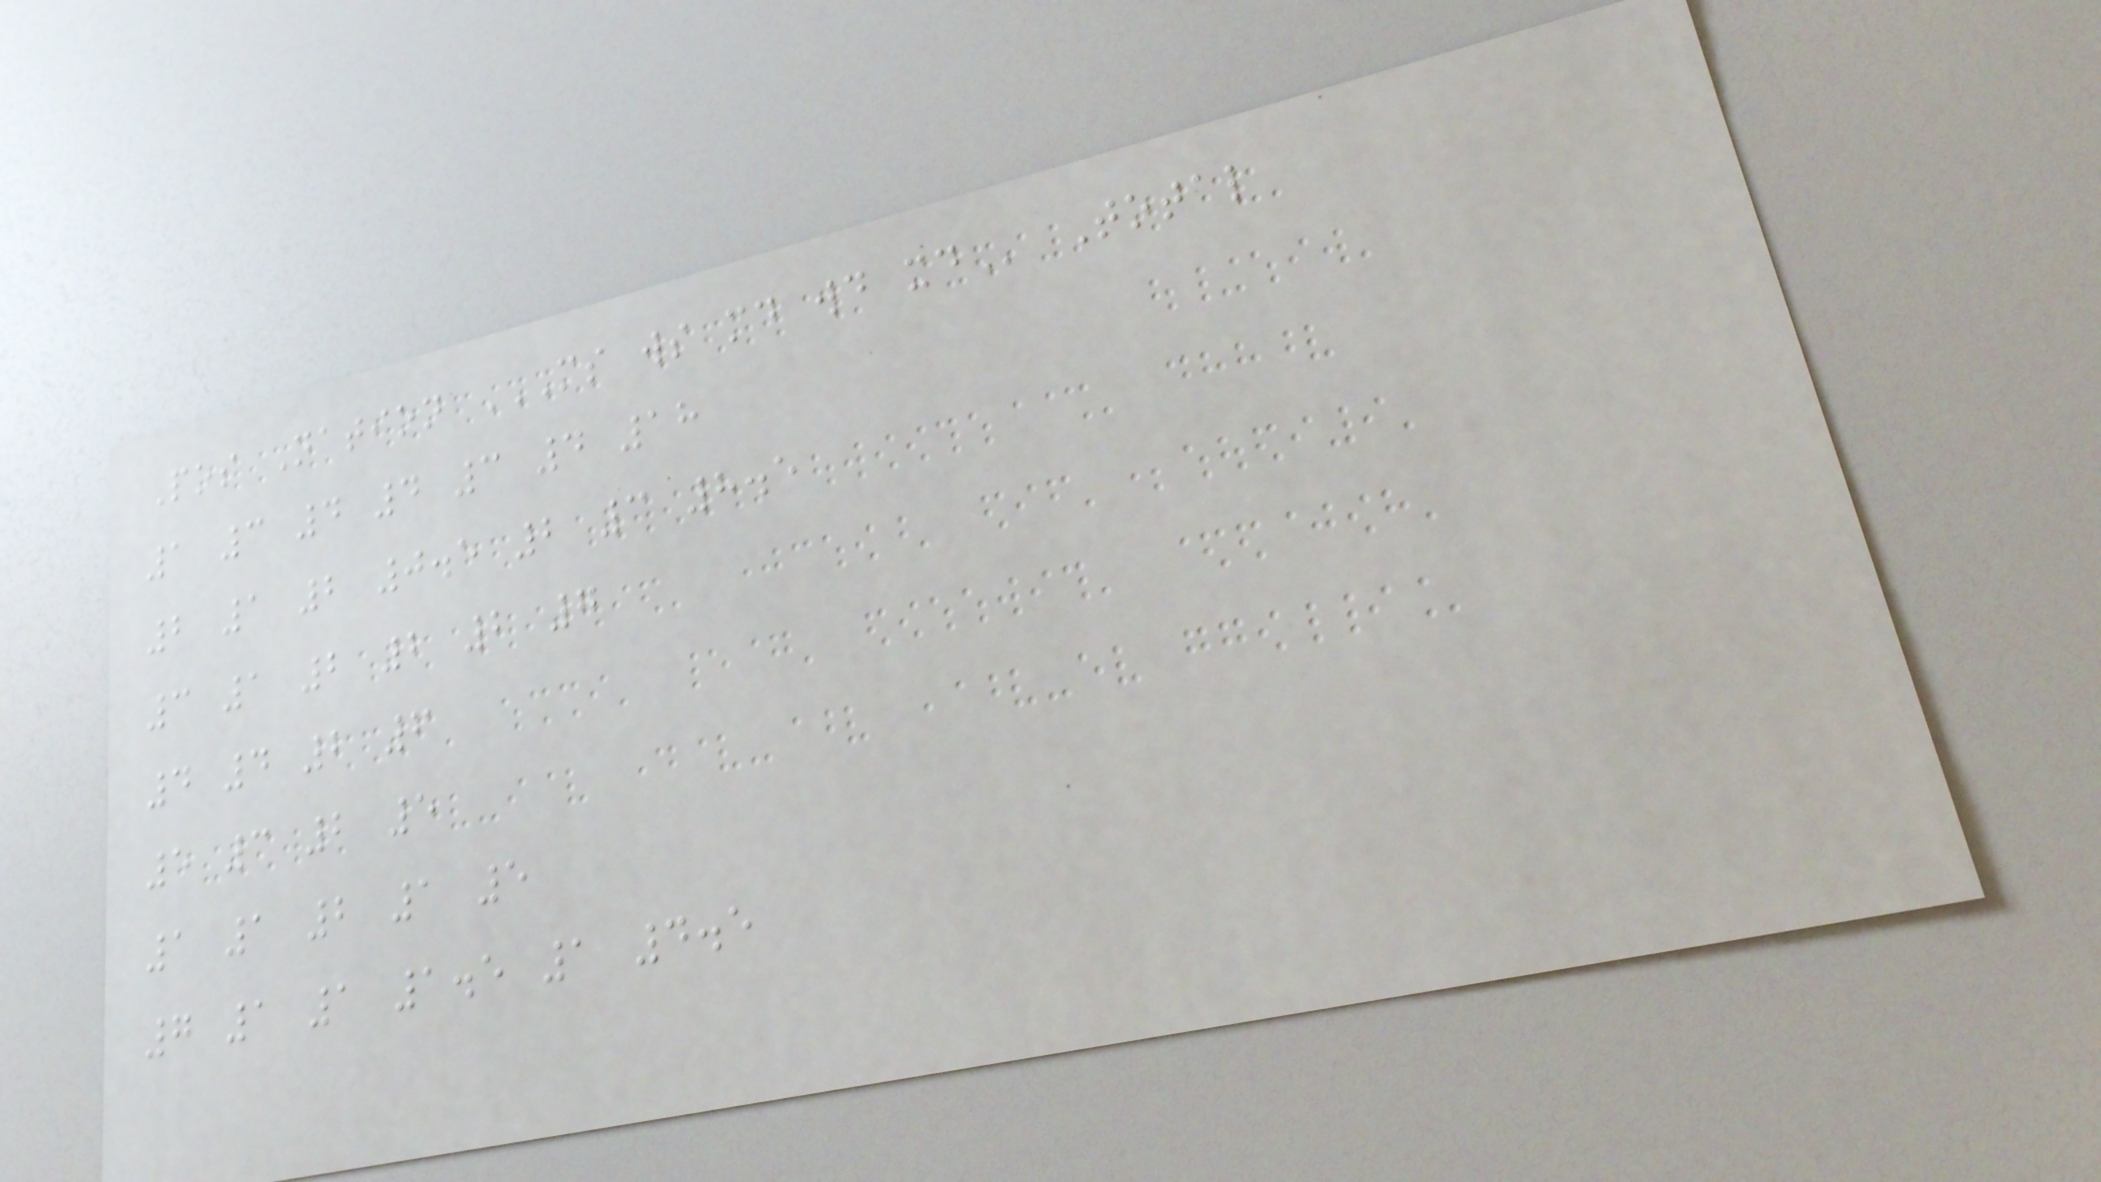Pos Nation MS WS MD WD XD Total
1 3 4 4 3 4 18
2 1 2 0.5 2 3 8.5
3 1 2 2 2 7
4 4 2 6
5 3 2 5
1 1 2 1 5
7 1 1 1.5 1 4.5
